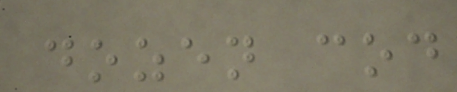dozen cod
